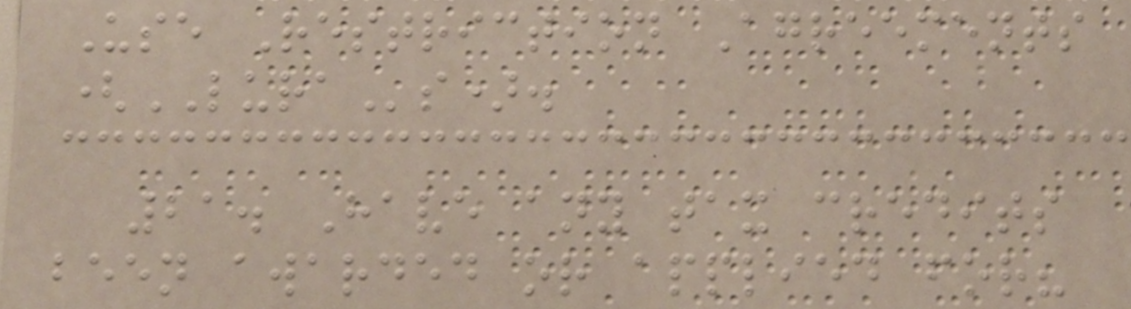Use Restriction Agreements
(LURAs).
21. Have any tax credits
been awarded or applied for?
